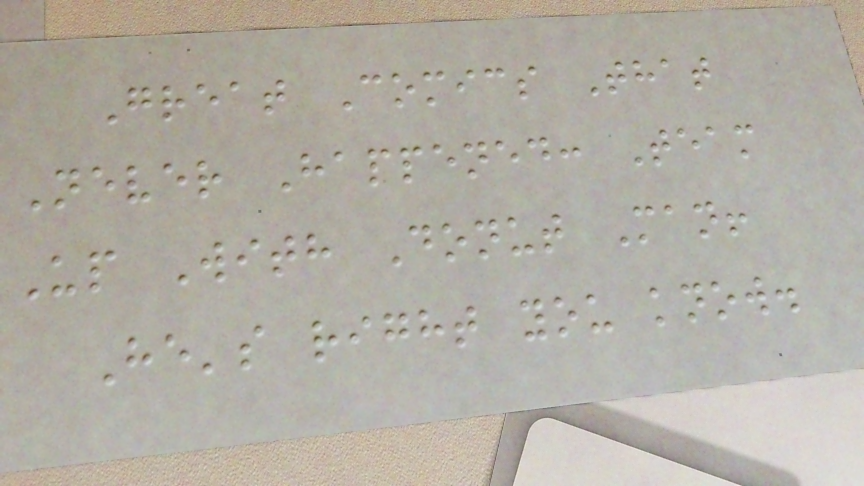Great Comics That
Never Happened: Team
Up With Donut Man!
He's right you know.
